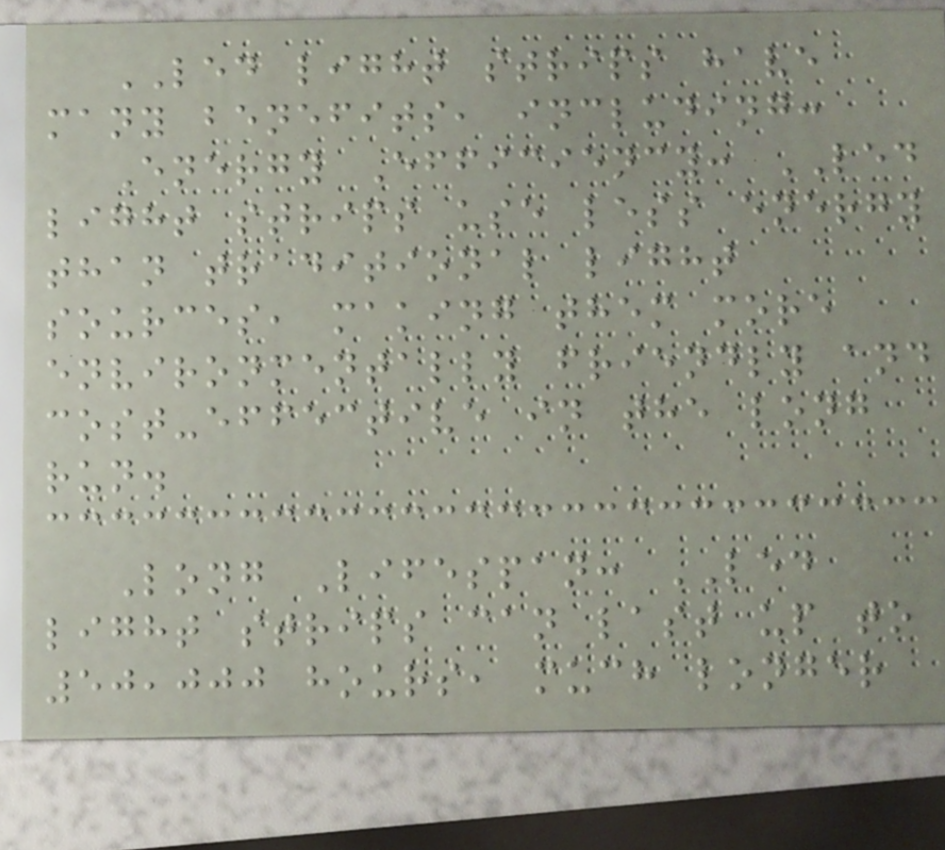LED light strips have
many benefits, including:
Energy Efficiency: LED
light strips use less energy
than traditional light
sources, making them more
environmentally friendly and
cost-effective in the long
run.
Long Lifespan: LED
light strips can last up to
50,000 hours, much longer
